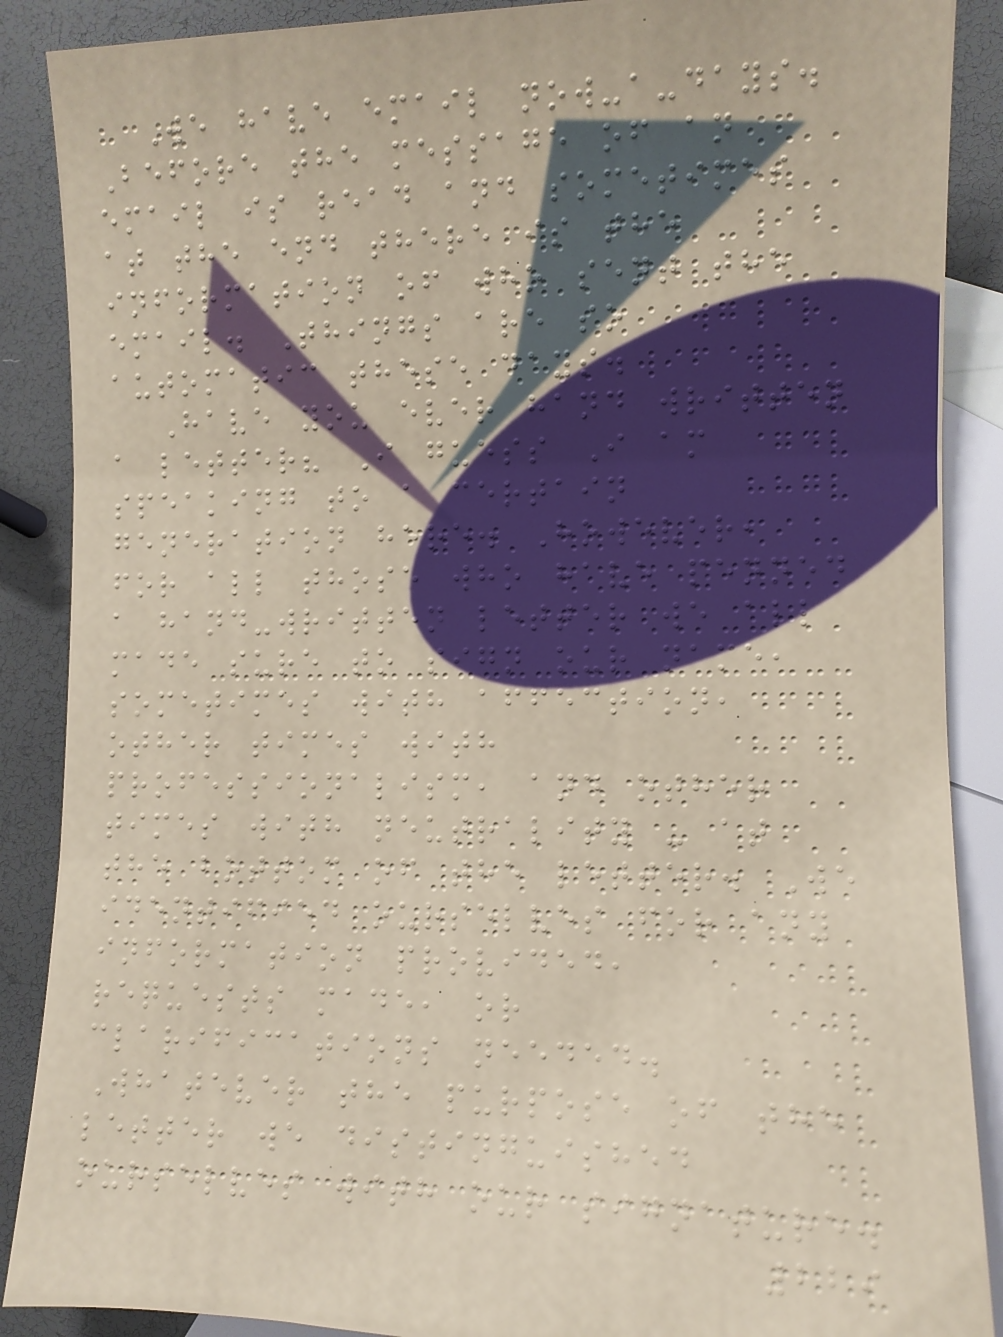We have email now-a-days.
Before the message of an
email is read and sometimes
at the end there is the
information of who sent the
email. Things are so
automatic these days.
Have you ever hand written
a letter? I guess I am
speaking to a certain
generation here. However,
for all those who have penned
a hand-written letter we all
made sure to sign our name,
sometimes with affection,
other times with
professionalism, and other
times with neutrality - at
the bottom of the letter. We
identified ourselves for any
information provided,
requests made, or
clarifications needed.
Whatever the purpose of the
letter we distinguished
ourselves with our signature.
229
